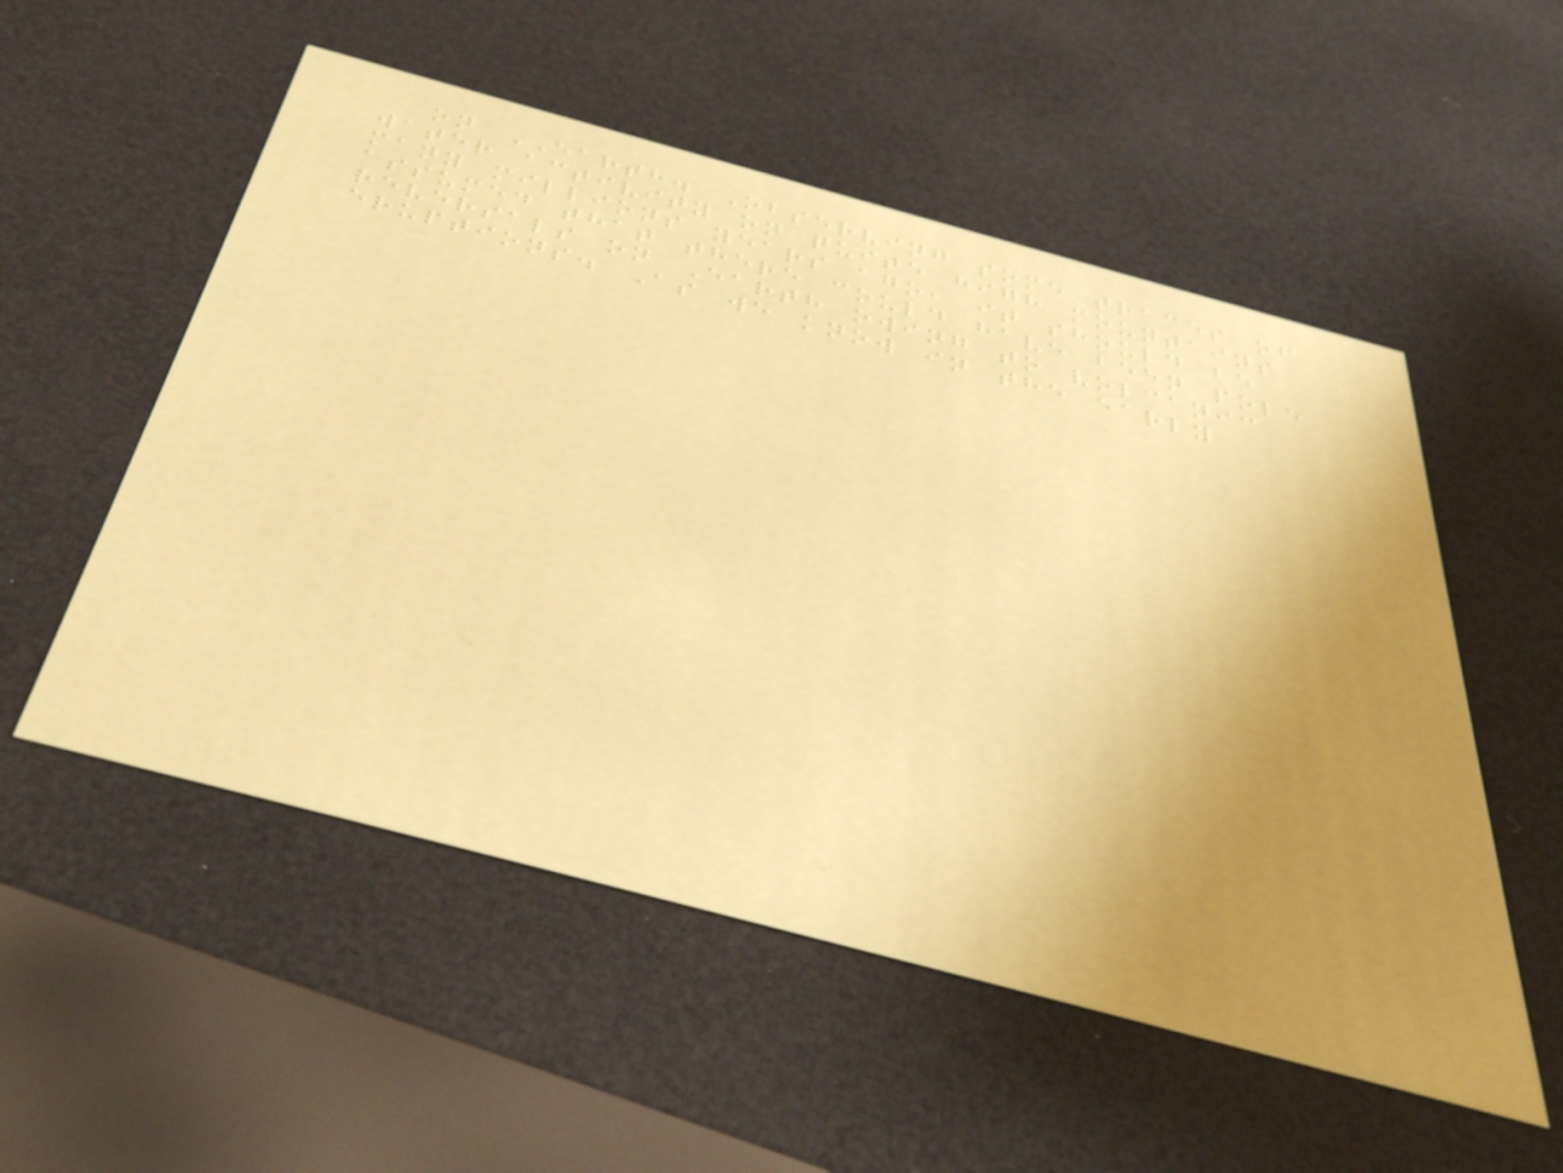on EARTH. Observing some traces of
water activity on quite high mountains
many millions years ago, it should be
assumed that there could have been pole
reversals on Earth owing to volcanic
eruptions. As we know in the early
